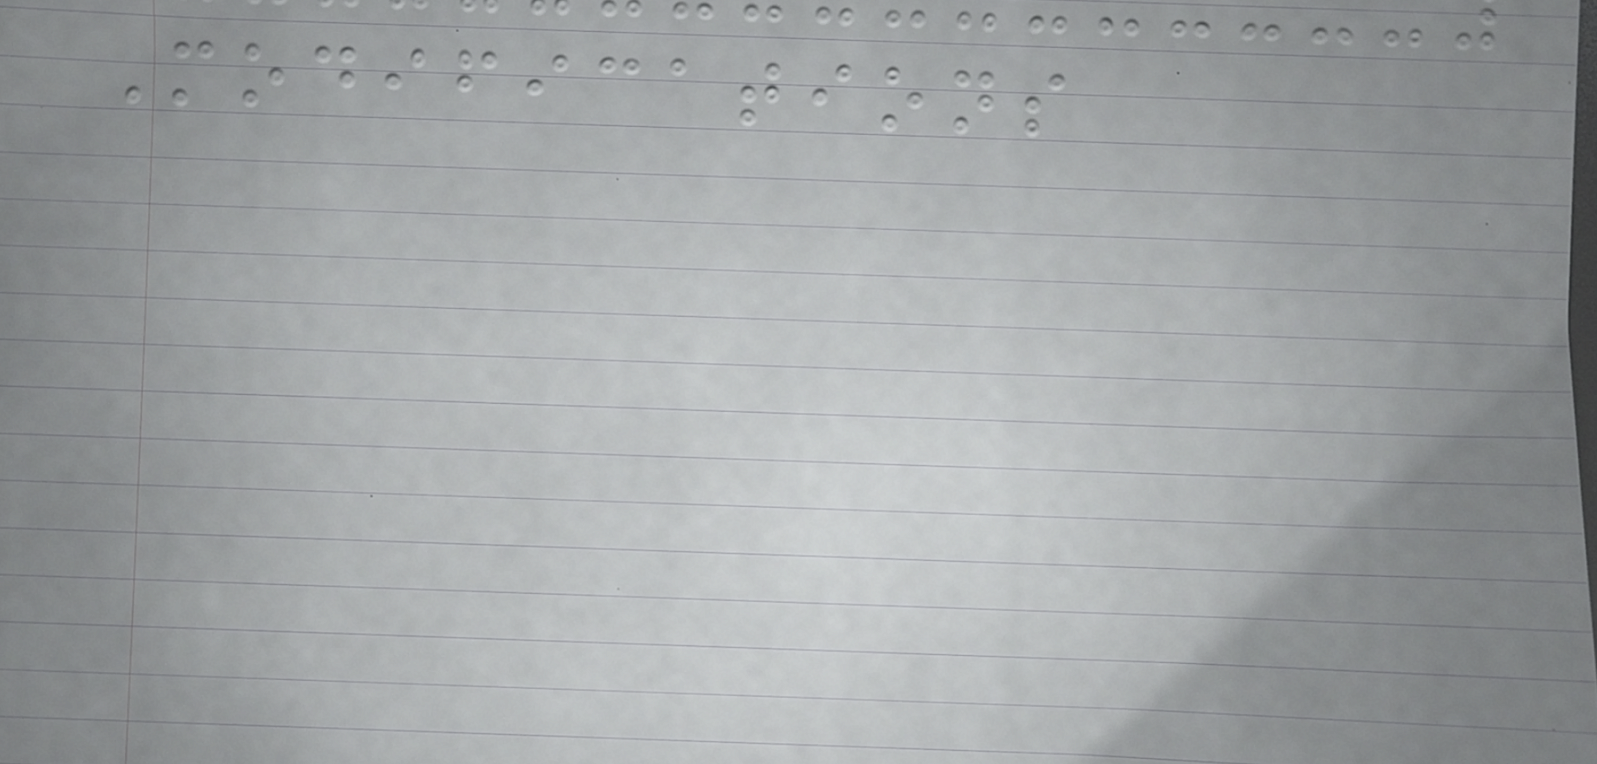Modifications
